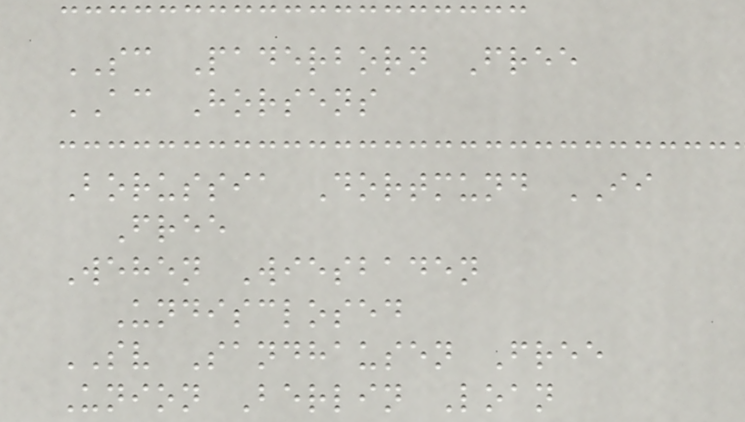SC Paderborn Free
AC Horsens
Borussia Dortmund II
Free
Wehen Wiesbaden
Undisclosed
SV Sandhausen Free
Union Berlin Loan
